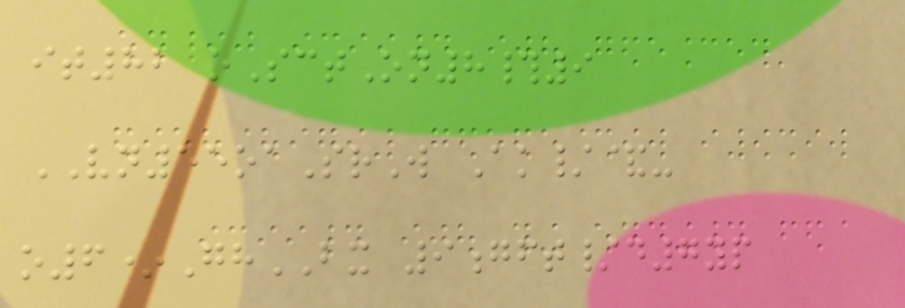it82 oSctOn8#9
VN55oaSrW Ak/&-
o6*GhBX 9gft/d7yp
